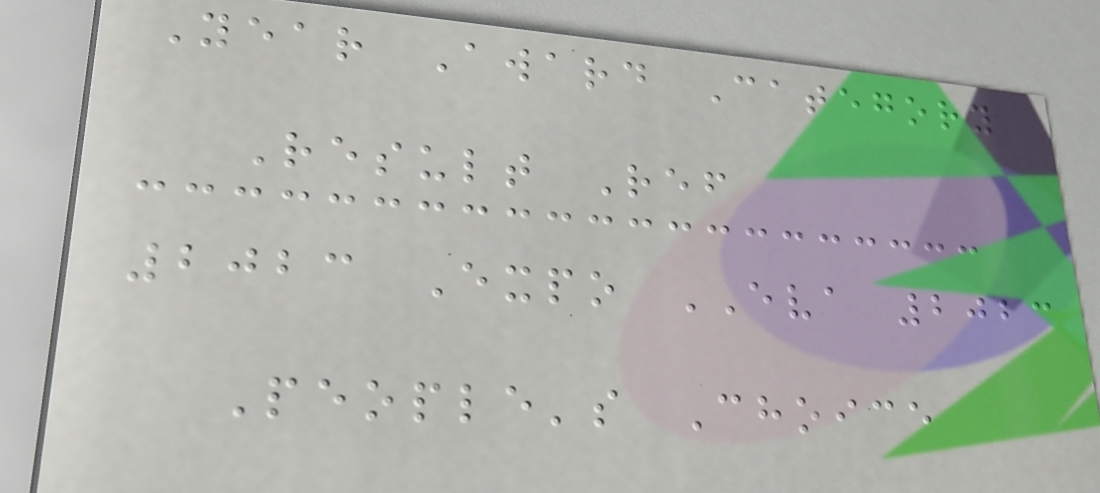Year Award Category
Result Ref
2023 Expo EVA 2023
People's Choice
